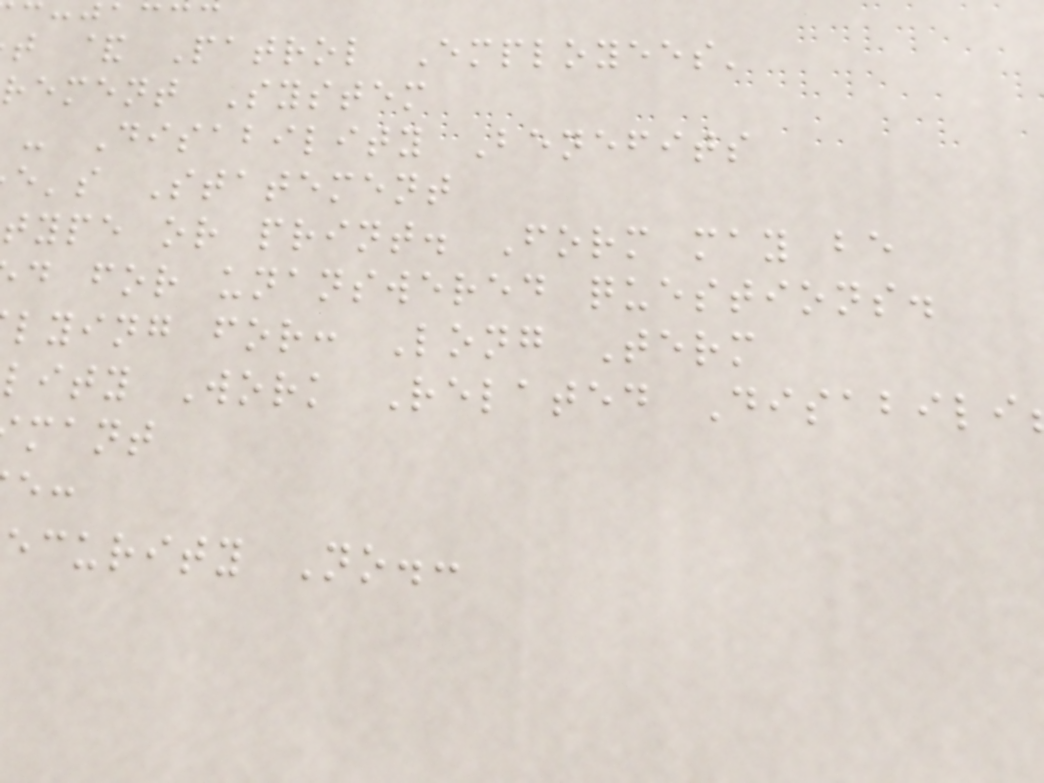t & Patrol Employees'
rement System
- Disability Benefits
e's Statement
type or print. Form may be
d for unanswered questions.
lying for: Long Term
lity Work Related Disabili
mant
ecurity No.:
